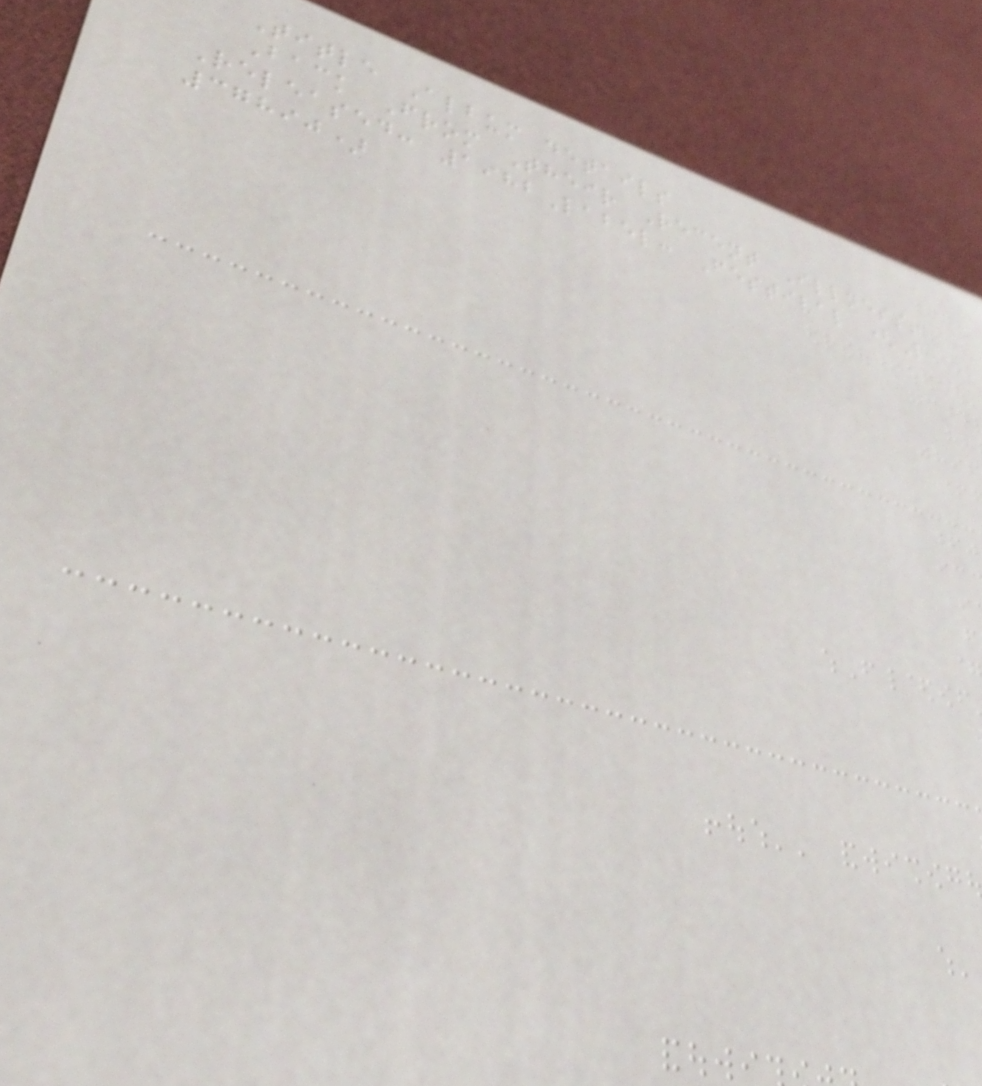Title Album details
Back From Their Recent Illness!
Released: 1982Label: Festival (L
37890)
